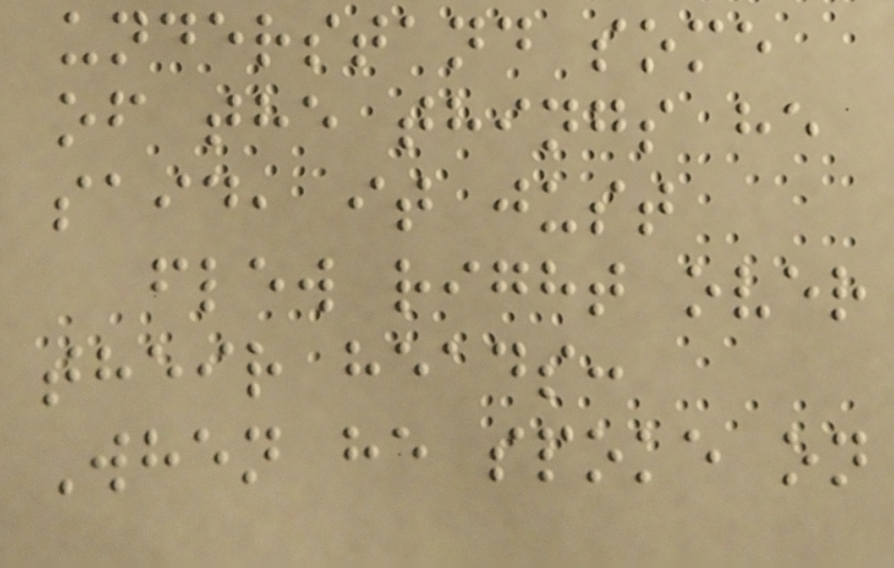understand some
of the things he
said, it just
flew right over
their heads:
When he spoke on
